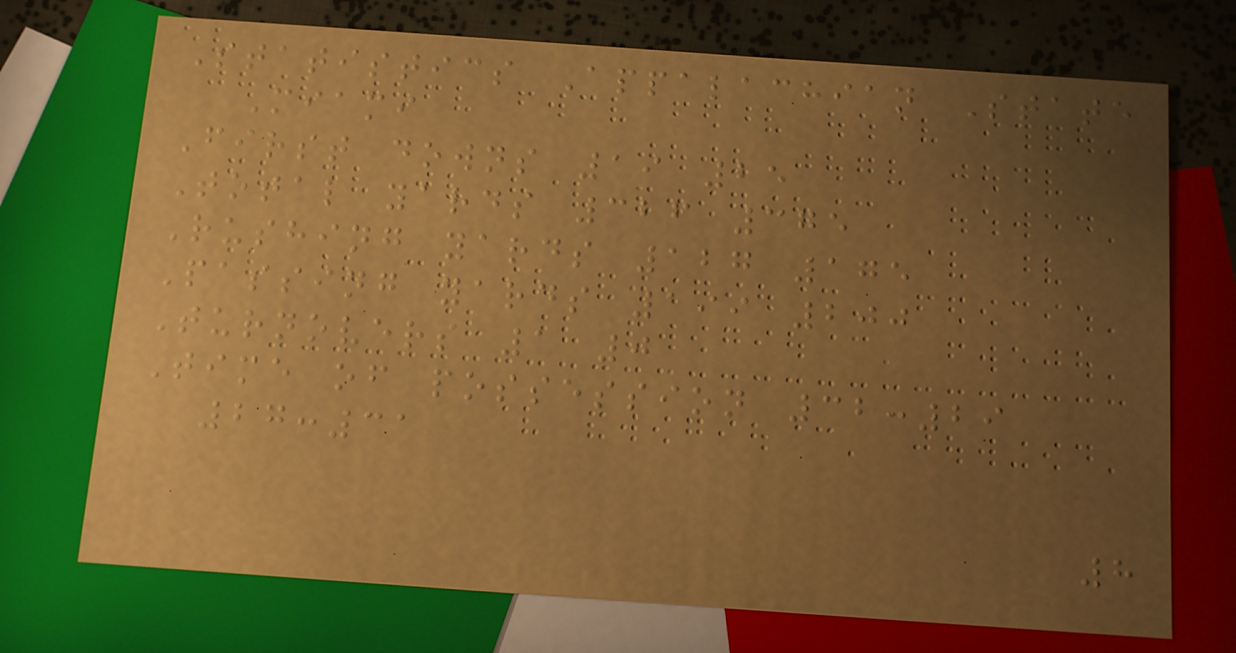Statistics Appalachian State
Miami
First downs 19 25
Total yards 326 375
Rushing yards 127 175
Passing yards 199 200
Turnovers 1 0
Time of possession 32:29
27:31
8
